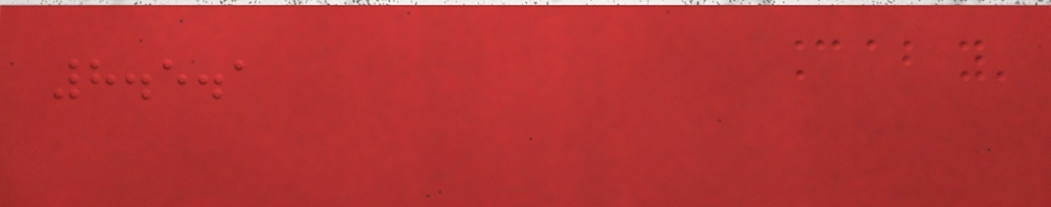8.5.1
